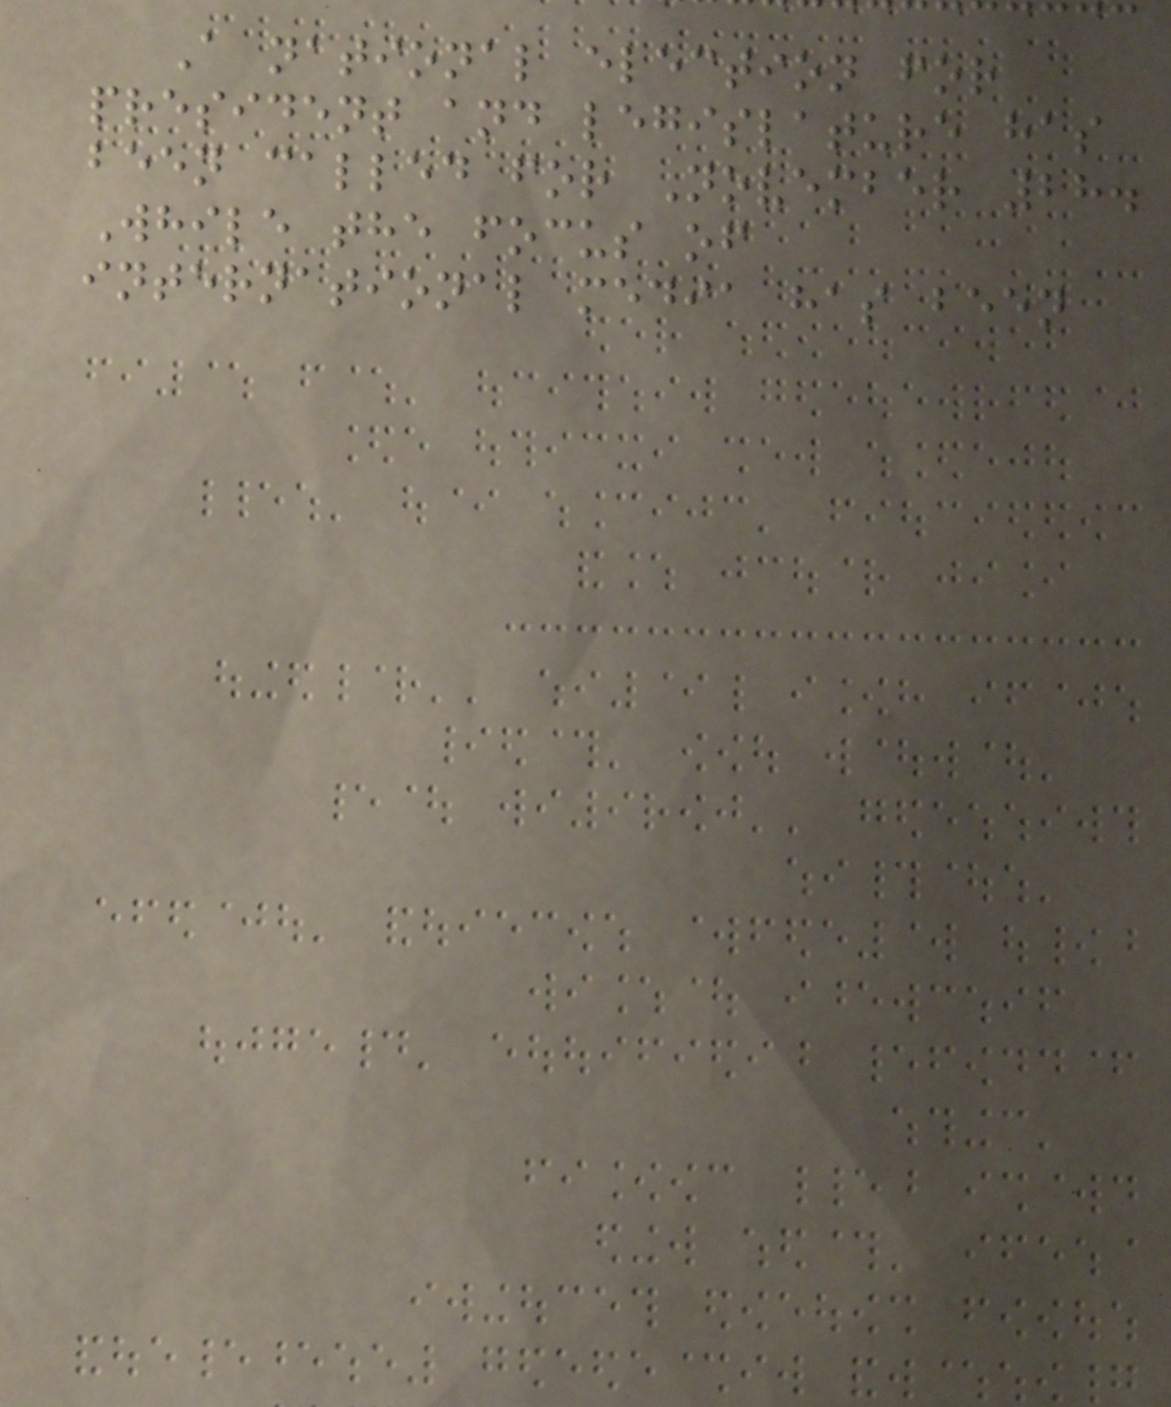A national election for
president and legislature has
been called for November 28.
While the focus of
international media has been
